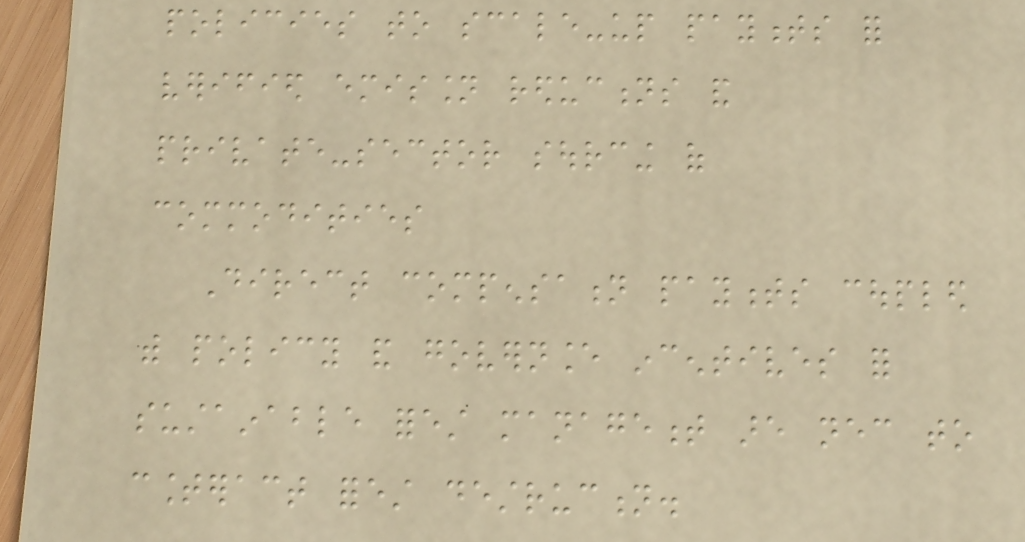policies to scale-up payments for
verified emission reductions and
private-sector sourcing of
commodities
Direct compensation payments coupled
with policy and governance incentives for
sustainable forest management are necessary to
counteract forest destruction.
